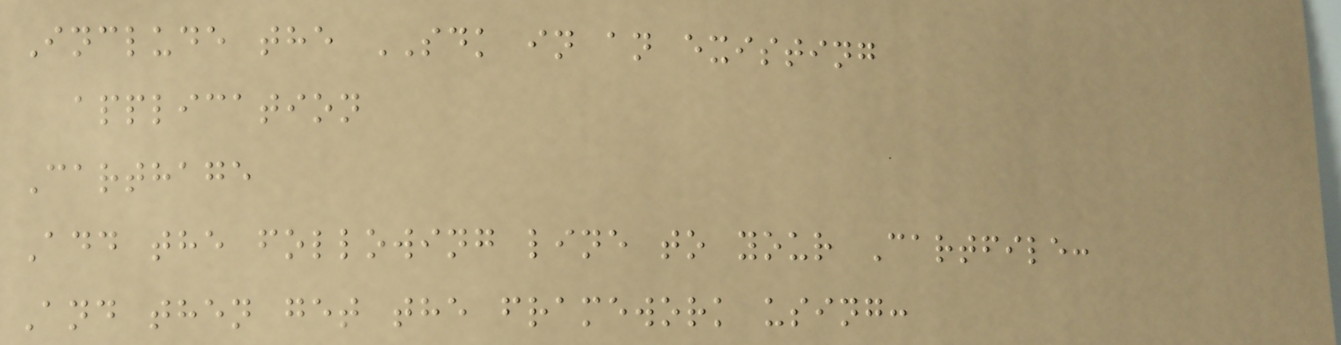Include the SDK in an existing
application
Carthage
Add the following line to your Cartfile:
And then get the framework using:
